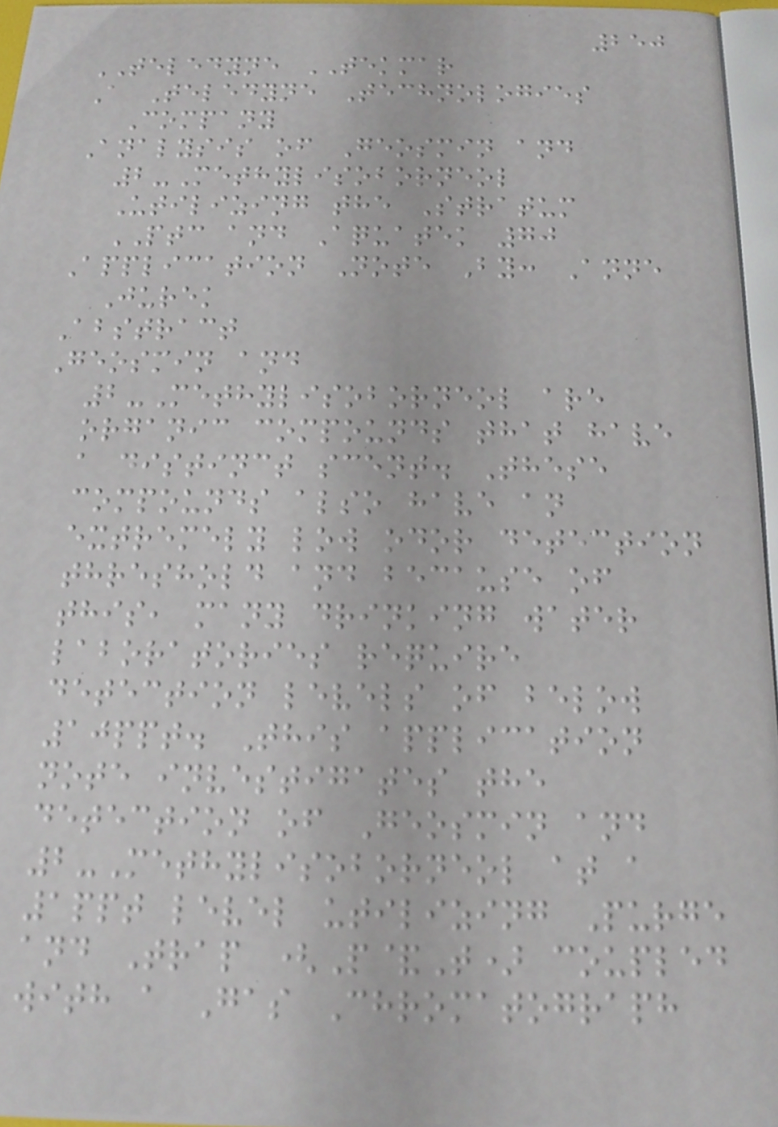250
TELEDYNE TEKMAR
A Teledyne Technologies
Company
Analysis of Geosmin and
2-Methylisoborneol
Utilizing the Stratum
PTC and Aquatek 70
Application Note By: Anne
Jurek
Abstract
Geosmin and
2-Methylisoborneol are
organic compounds that have
a distinct scent. These
compounds also have an
extremely low odor detection
threshold and because of
this, many drinking water
laboratories require
detection levels of below
10ppt. This application
note investigates the
detection of Geosmin and
2-Methylisoborneol at a
1ppt level utilizing Purge
and Trap (P&T) coupled
with a Gas Chromatograph
